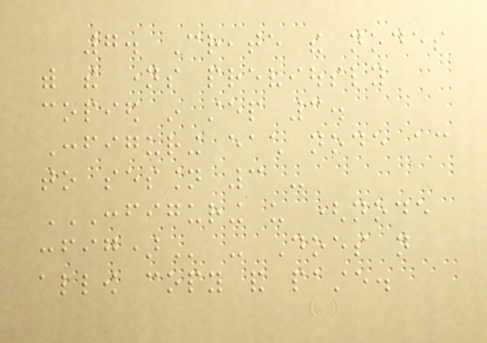7. Create the nodes
with the names previously
copied in step 3.
Configuring each node according
to session 3 -
CONFIGURING US (NODE
CONFIG) - Does not
allow copy and paste.
